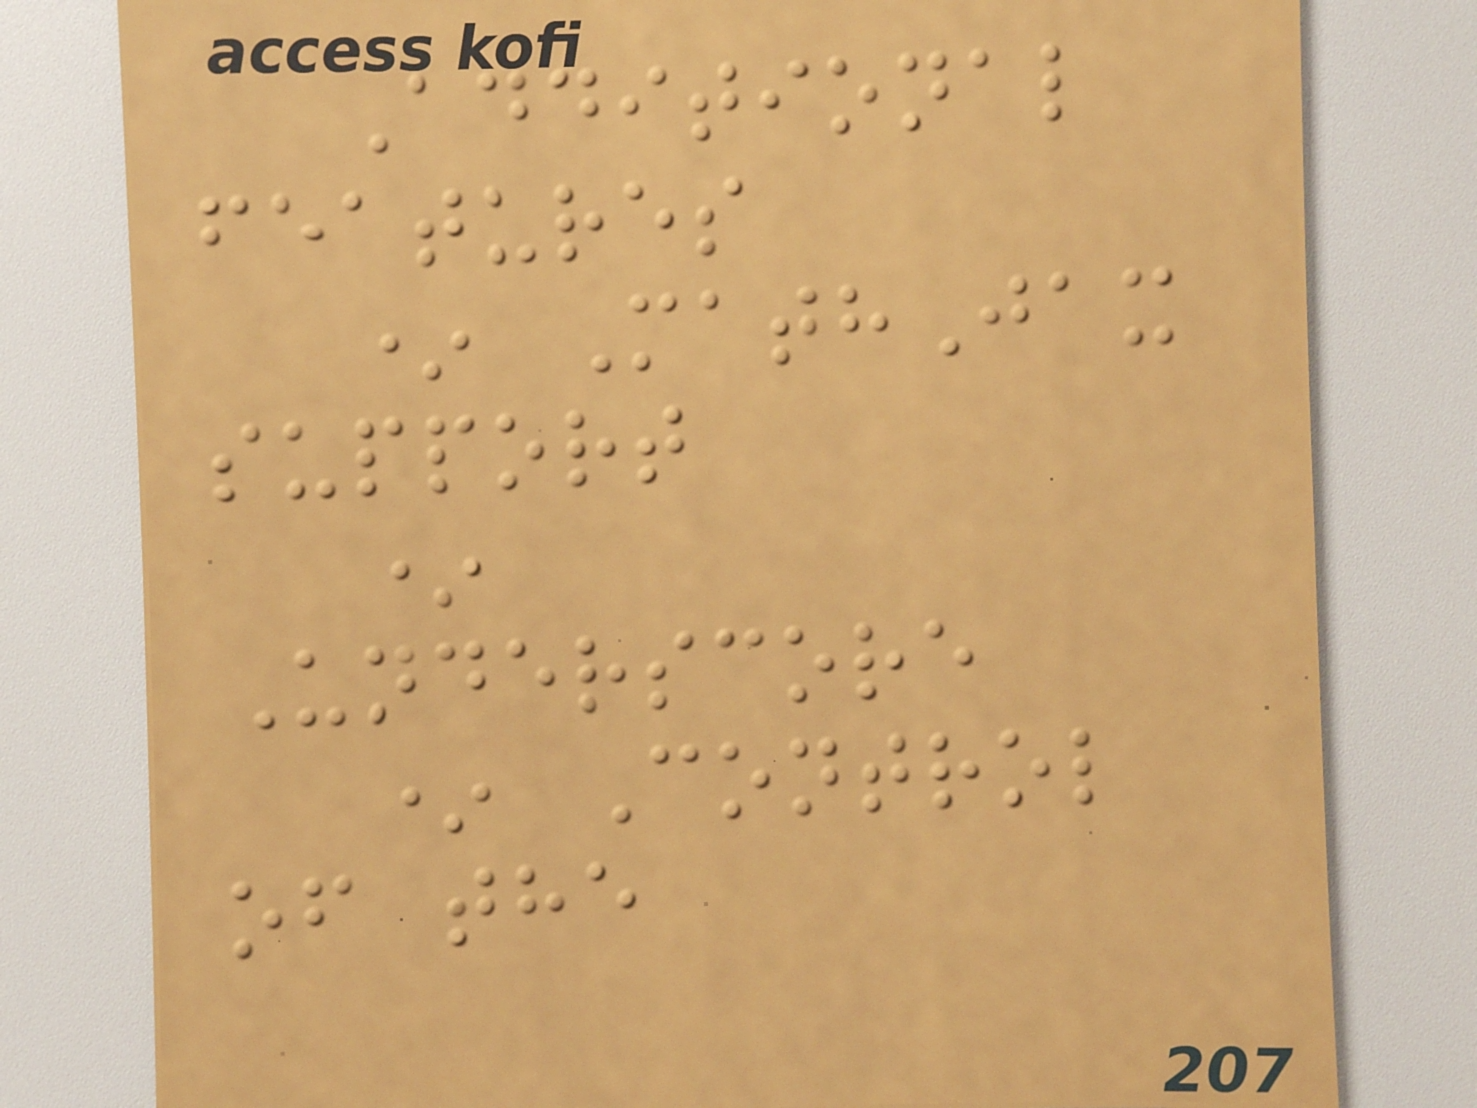Additional
features
* MathJax
support
*
Underscore
* Control
of the
